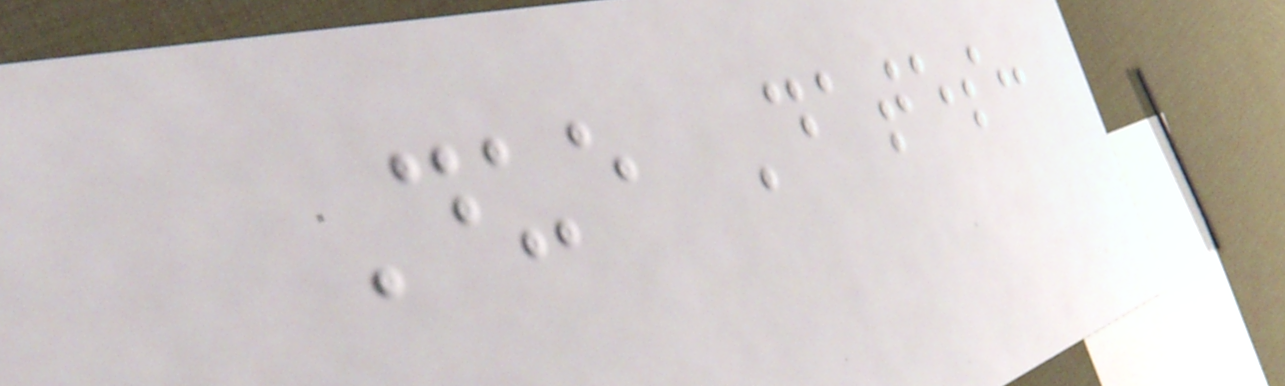Due Dates:
